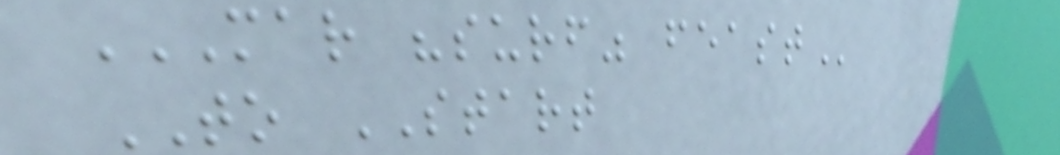MAR "SURF" FEAST
TO START
